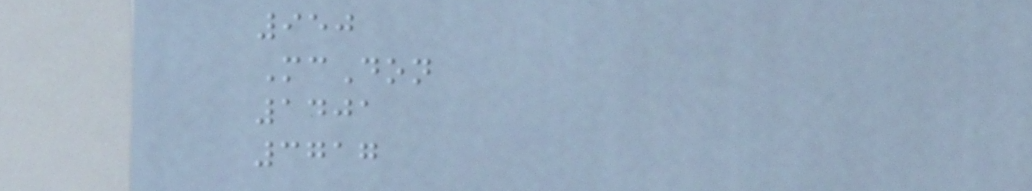950
McDon
1401
3717
